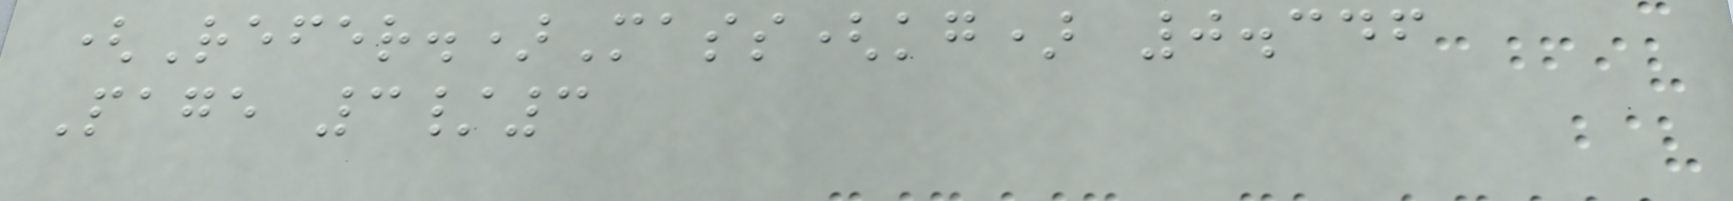(Refer.)Mass(kg) 0.346
Page 3/3
